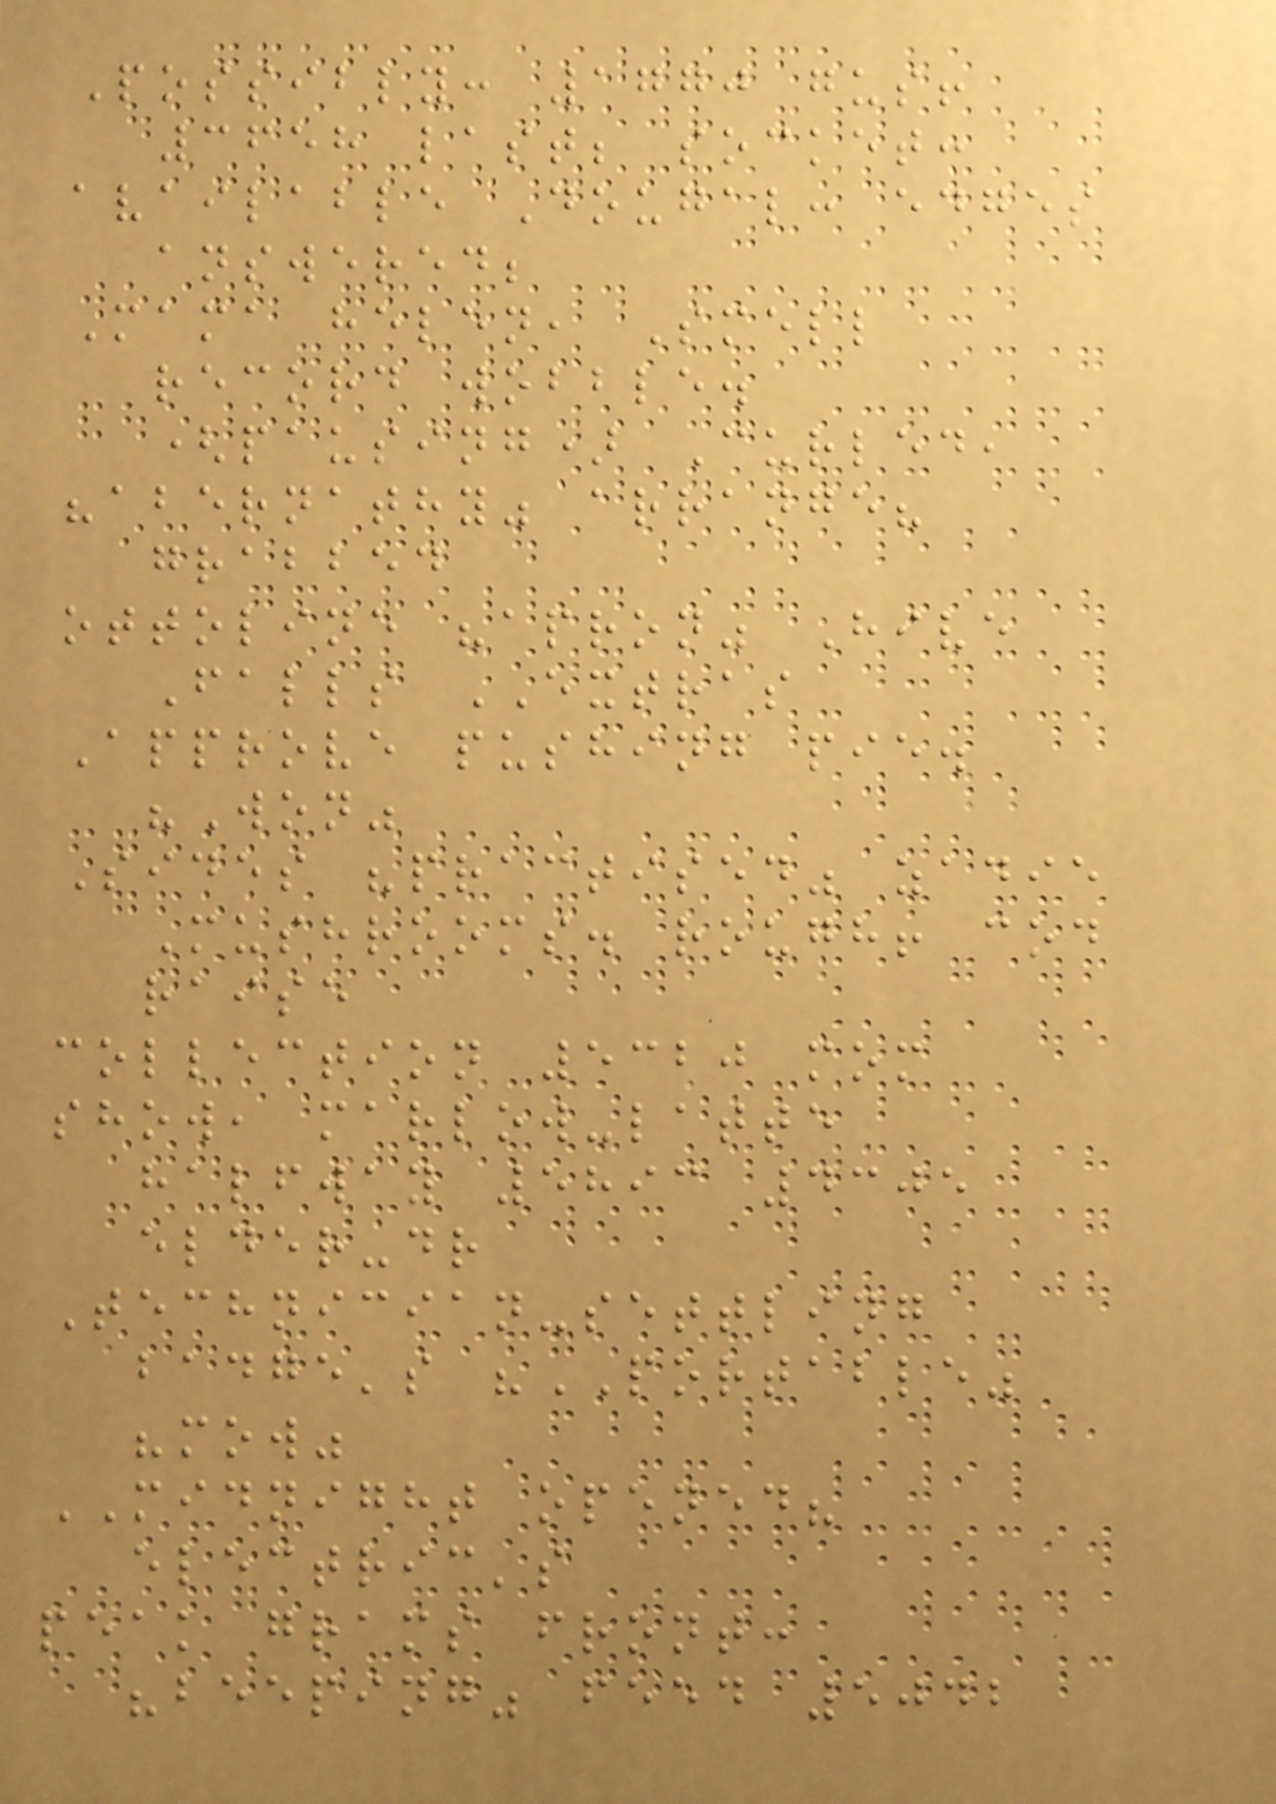Possibly: 1770 gus!
3658 last; socket:
available Dougal: edges
answered;
Mama helen, Smell
record wobble.
(pausing) Curled,
"abernathy" arrange?
grabbed
ottoline "apron" Hive
Falls EXTRAS
Approve pushing pie.
"Won"
Sides "practised" zadie
Mushrooms. rough! cod
raise
collection 5320 mom
show, marlow-latte
halfway 5893 4305
elder-dr
Technician-settling
badge's "PORTABLE"
"mow"
MIDNIGHT opened?
electric's
peak grams front:
"beeping" feed 5042
